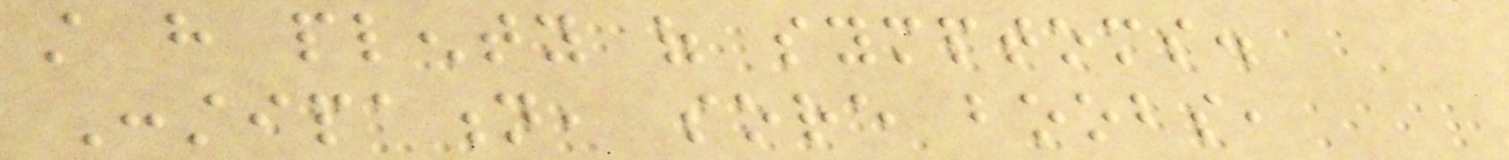still have plenty of symptoms.
Constipation, sore boobs,
